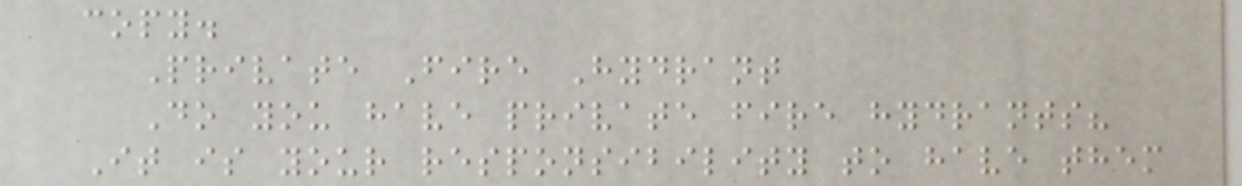copy.
Private Fire Hydrant
Do you have private fire hydrants?
It is your responsibility to have them
